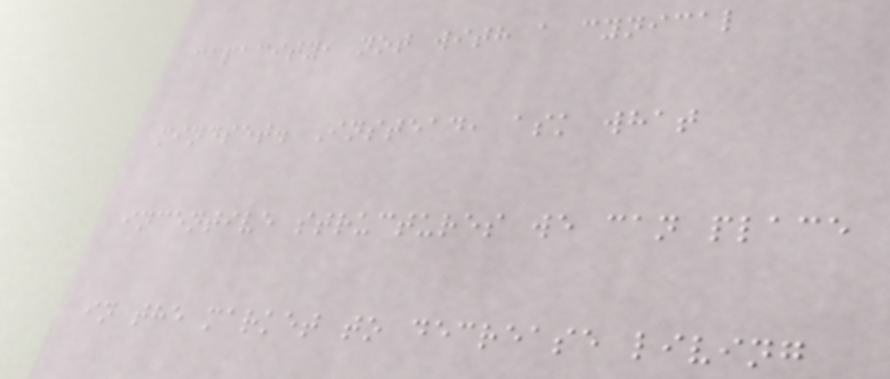capacity, not with a cynical
mindset. Instead, ask what
incentive structures we can place
in the market to decrease living
